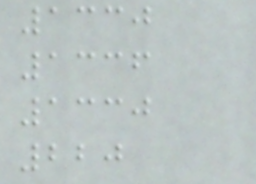1330
1336
1330
220
